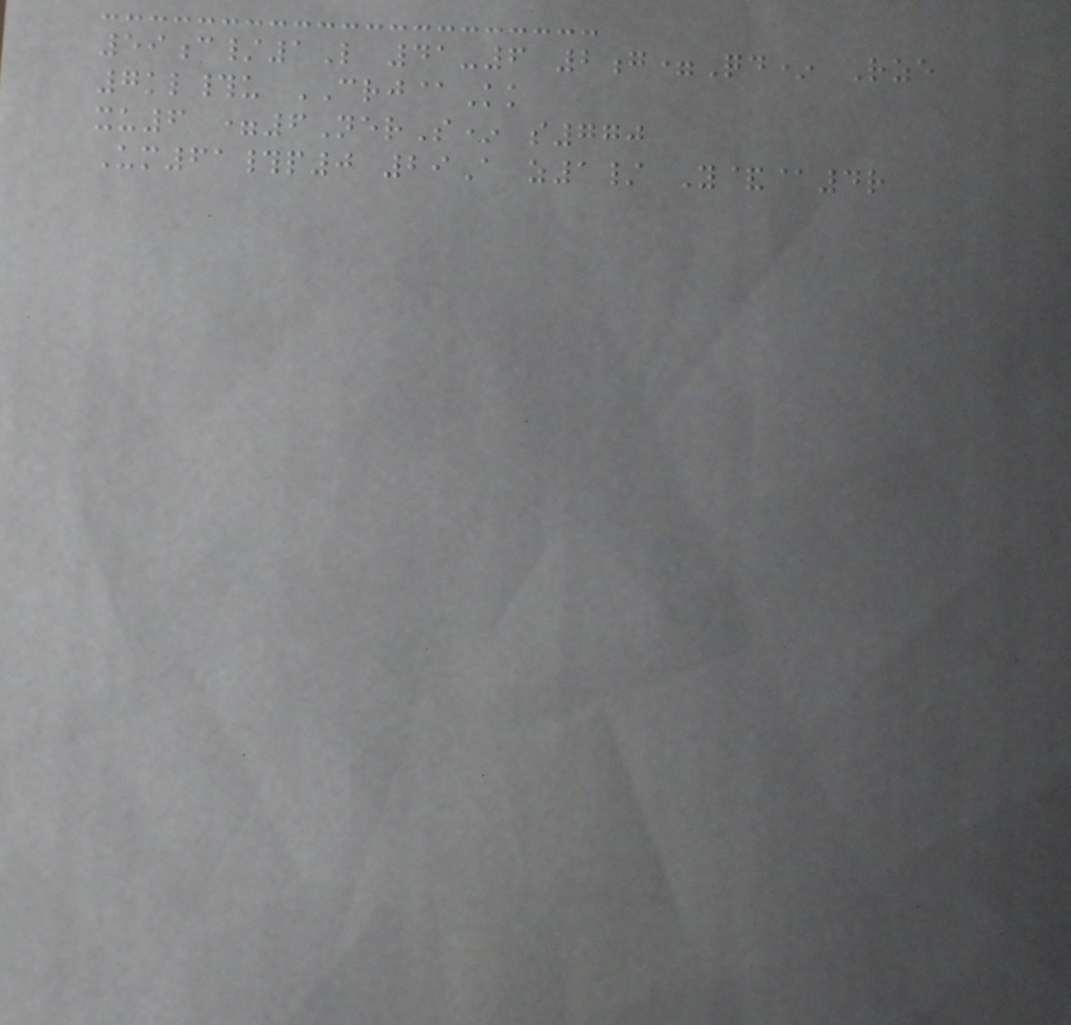59c/1L 41-6 2g=Qd* Rze
7kl#u CRJ@Kk
xu6 =6NerS* s770
Um61#p0 29A z1/ Y&@4r
